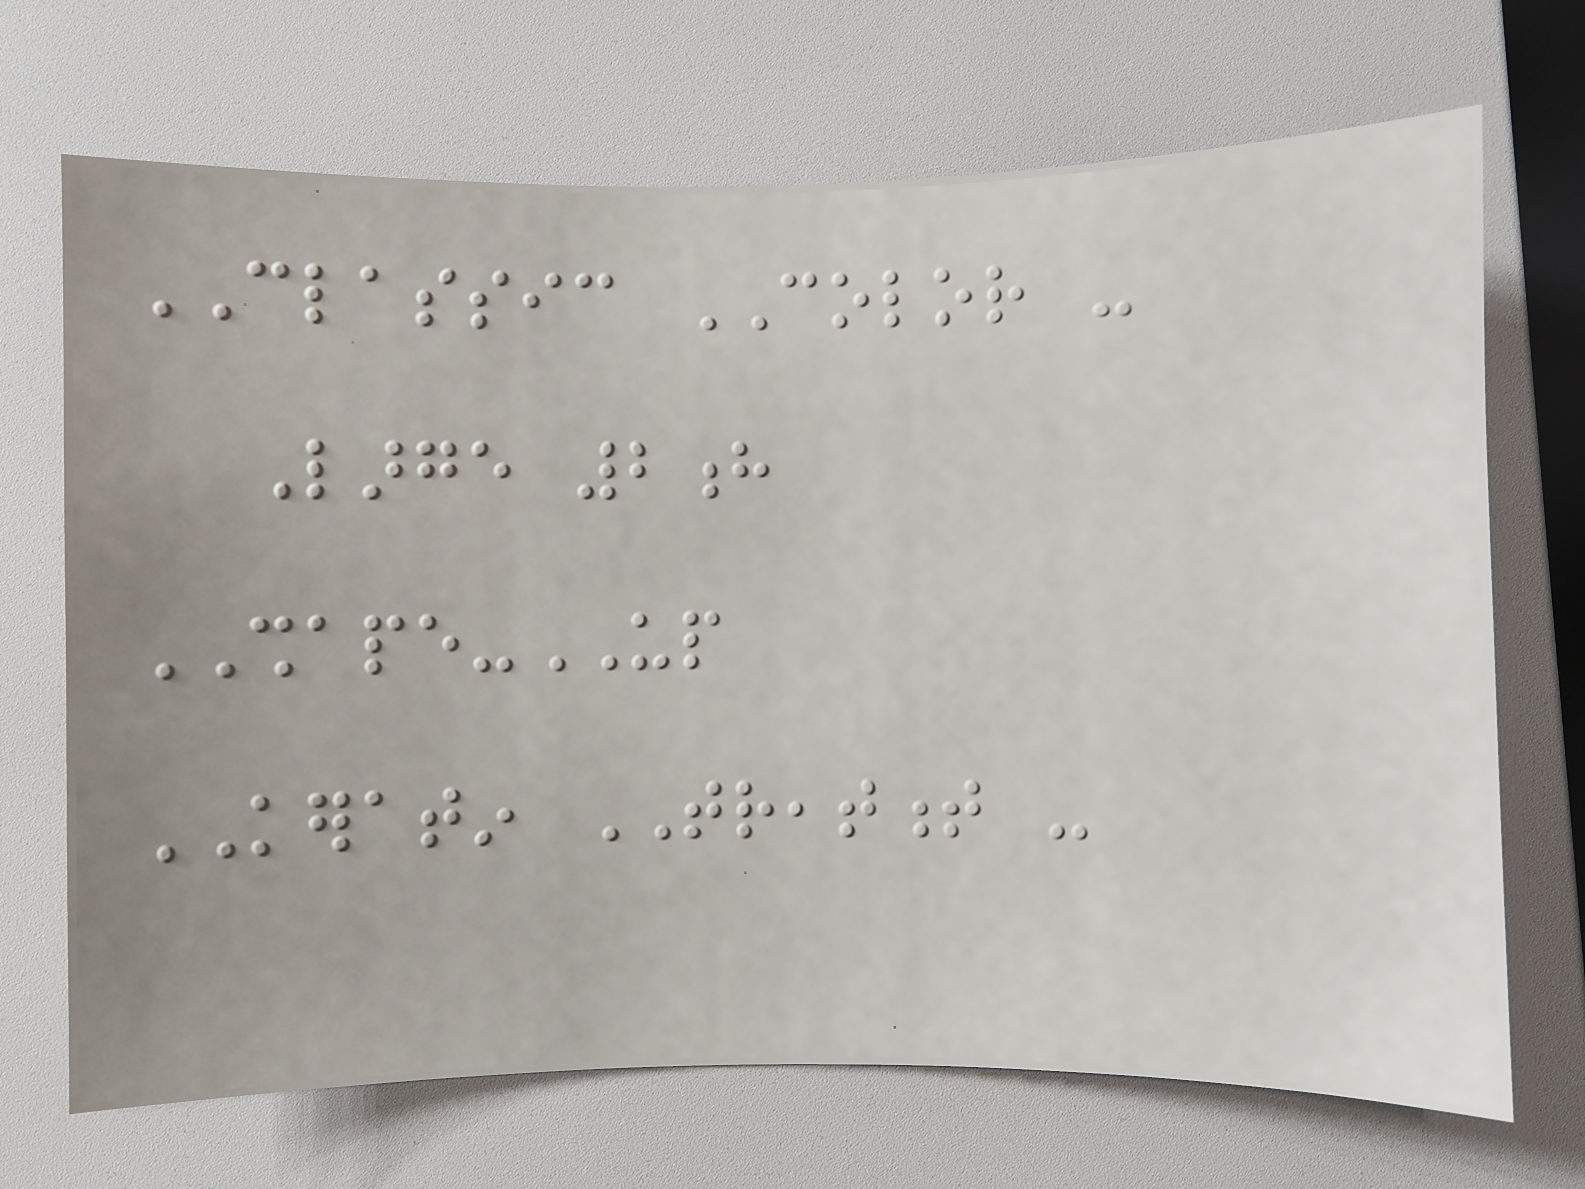CLASSIC COLOR -
Large 2h
SHAPE-UP
KERATIN TREATMENT -
